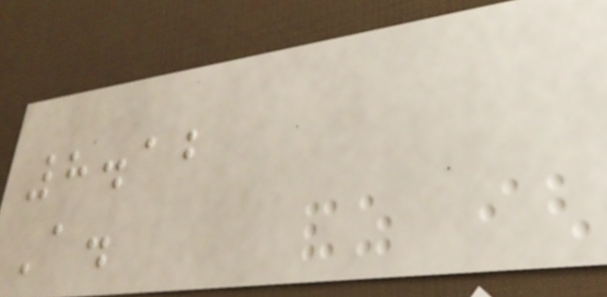8.12
A.
